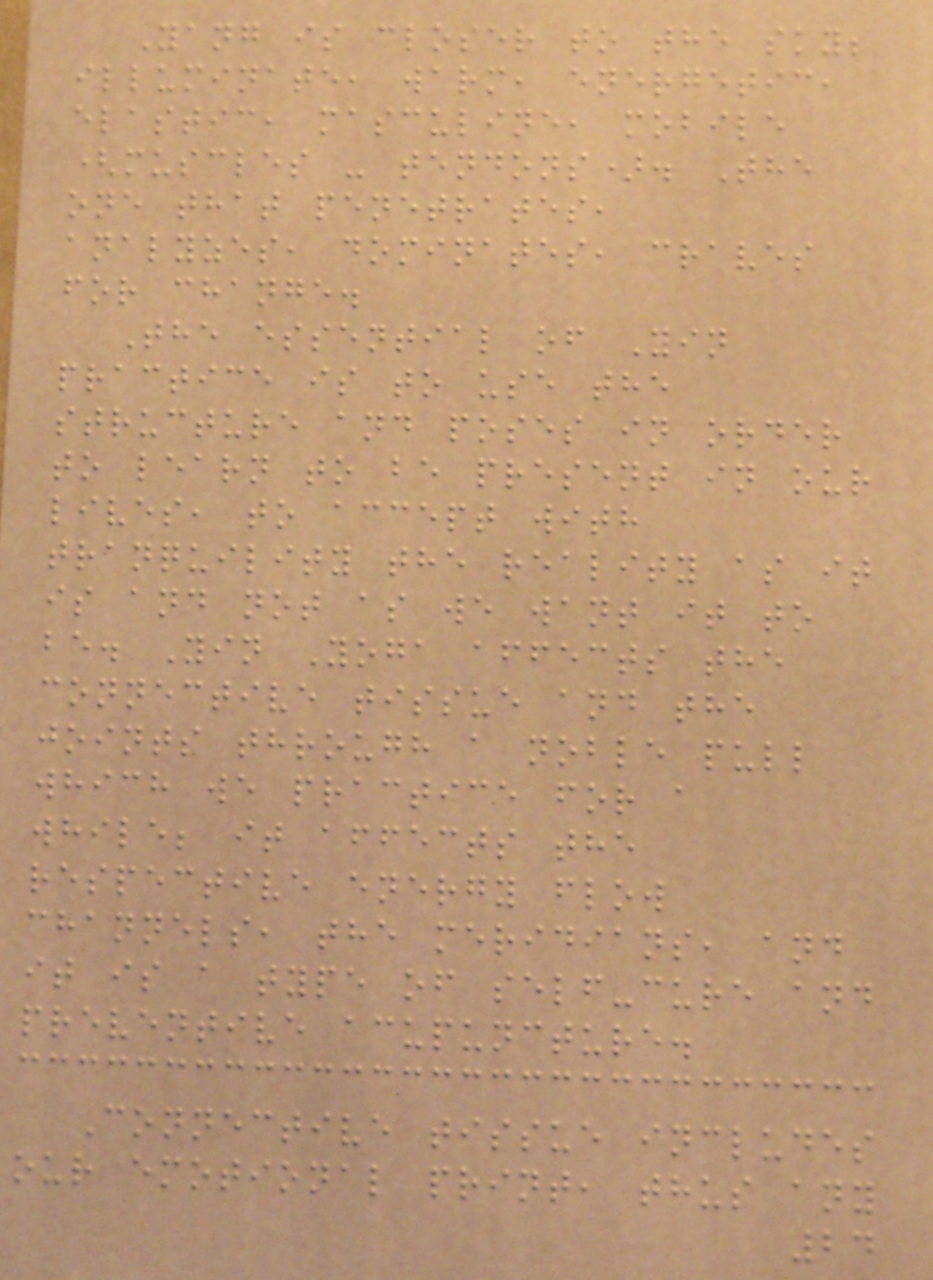Yang is closer to the sky;
illuminate, warm, energetic,
elastic, masculine, mobile
(muscles - tendons). The
one that penetrates,
analyzes, dominates, craves
for change.
The essential of Yin
practice is to use the
structure and poses in order
to learn to be present in our
lives, to accept with
tranquility the reality as it
is and not as we want it to
be. Yin Yoga affects the
connective tissue and the
joints through a noble pull
which we practice for a
while; it affects the
respective energy flow
channels, the meridians, and
it is a type of self-cure and
preventive acupuncture.
Connective tissue includes
our emotional print, thus any
24
